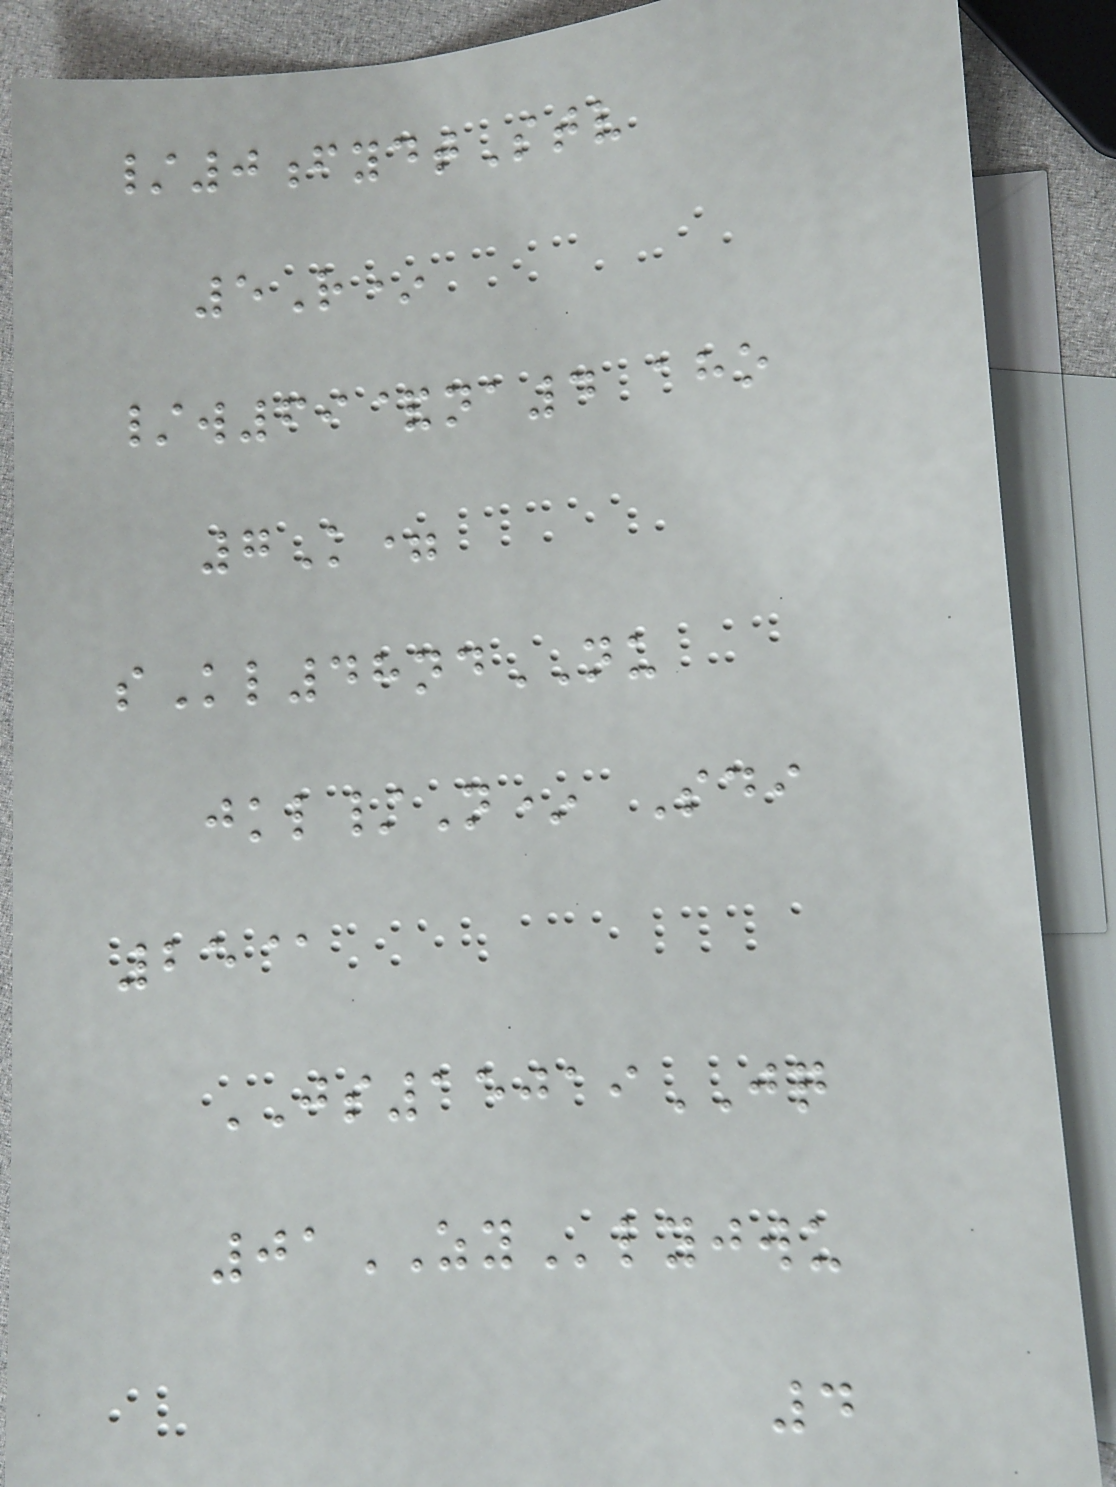/0fydtStv
5R*
/w69&na4 aho
7K=
sKl48ndNU
jkl/N* Sdi
25@
JS15019JQ
01ZYlyjwu
4
